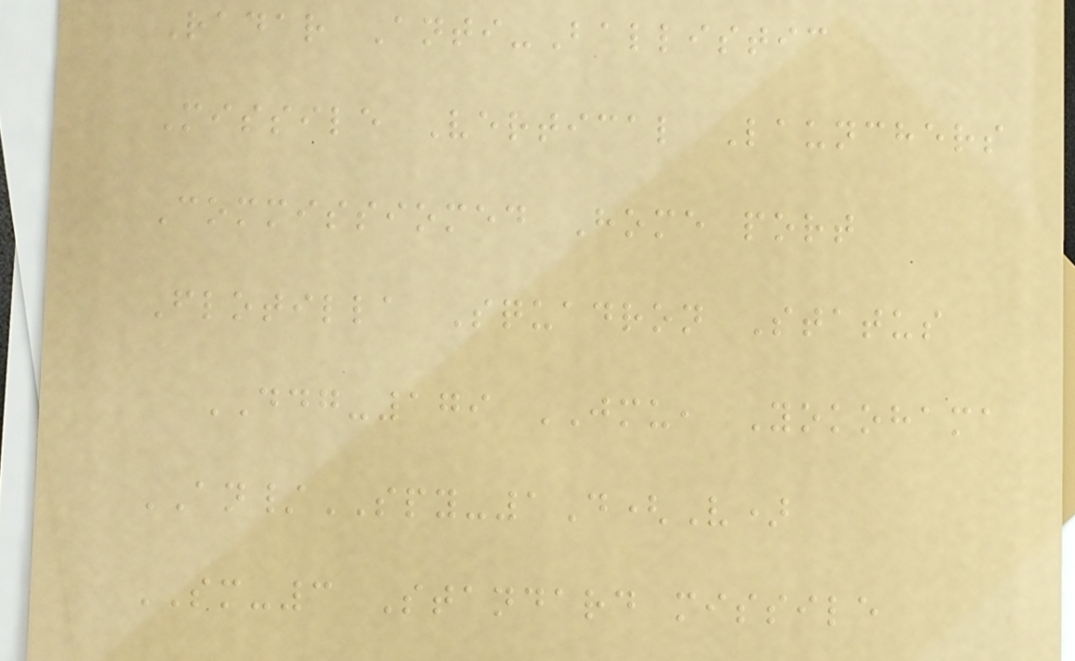Radar Anti-Ballistic
Missile Vertical Launchers
Commissiomed Home port
Flotilla Squadron Status
DDG-179 JMU, Yokohama
AN/SPY-1D(V)
SM-3 Standard missile
